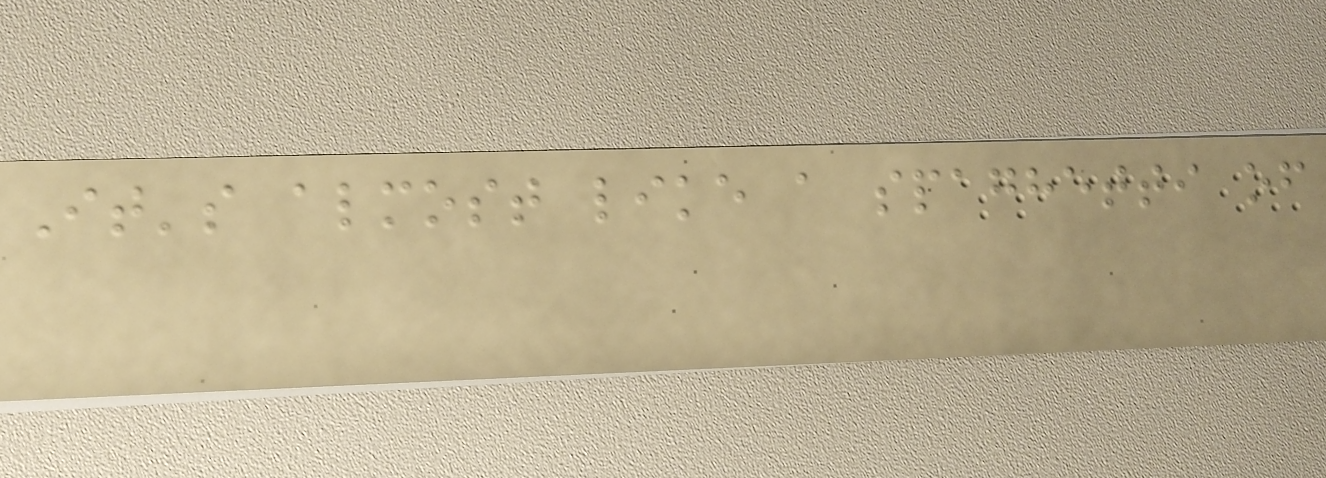It's almost like a spaghetti of
